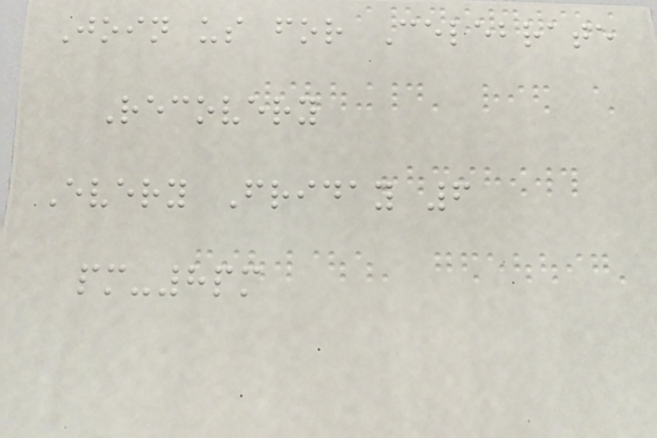Join us for Celebrate
Recovery
Every Friday 6
pm-8pm
